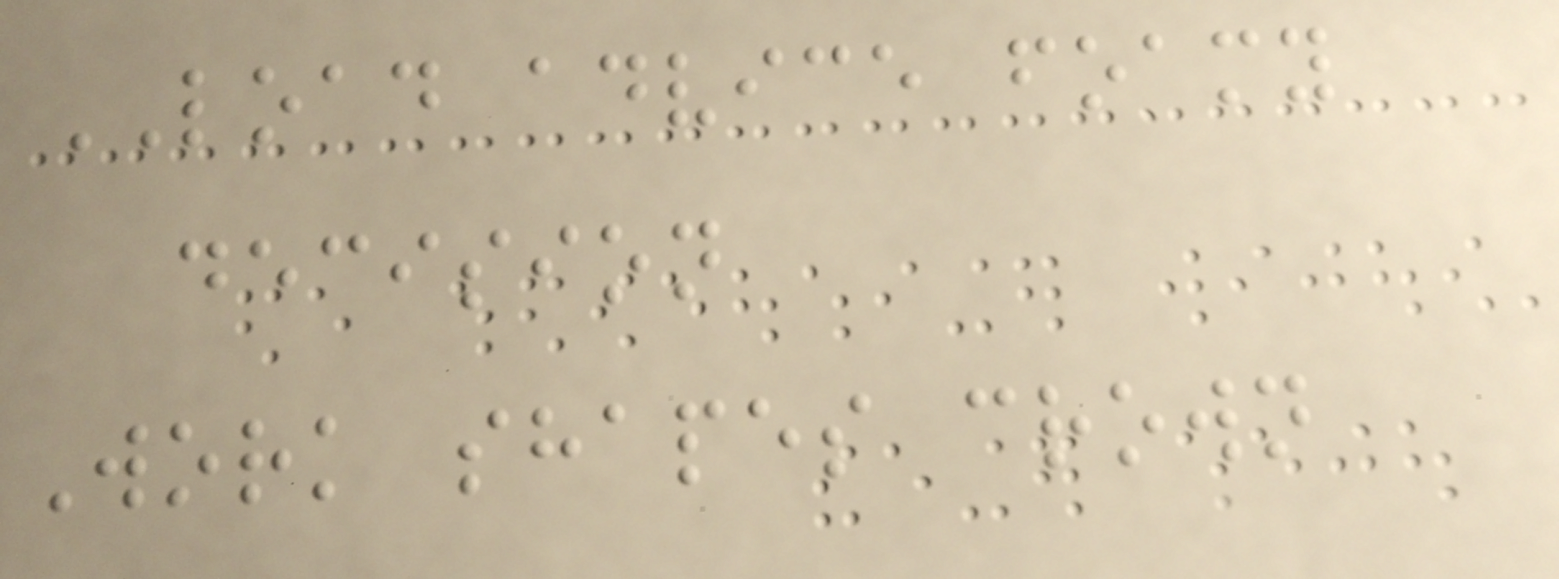LOAD advice foamy
decision
Work shapes crown
